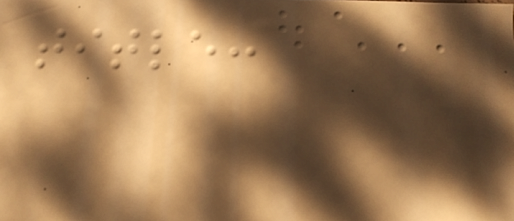title:
